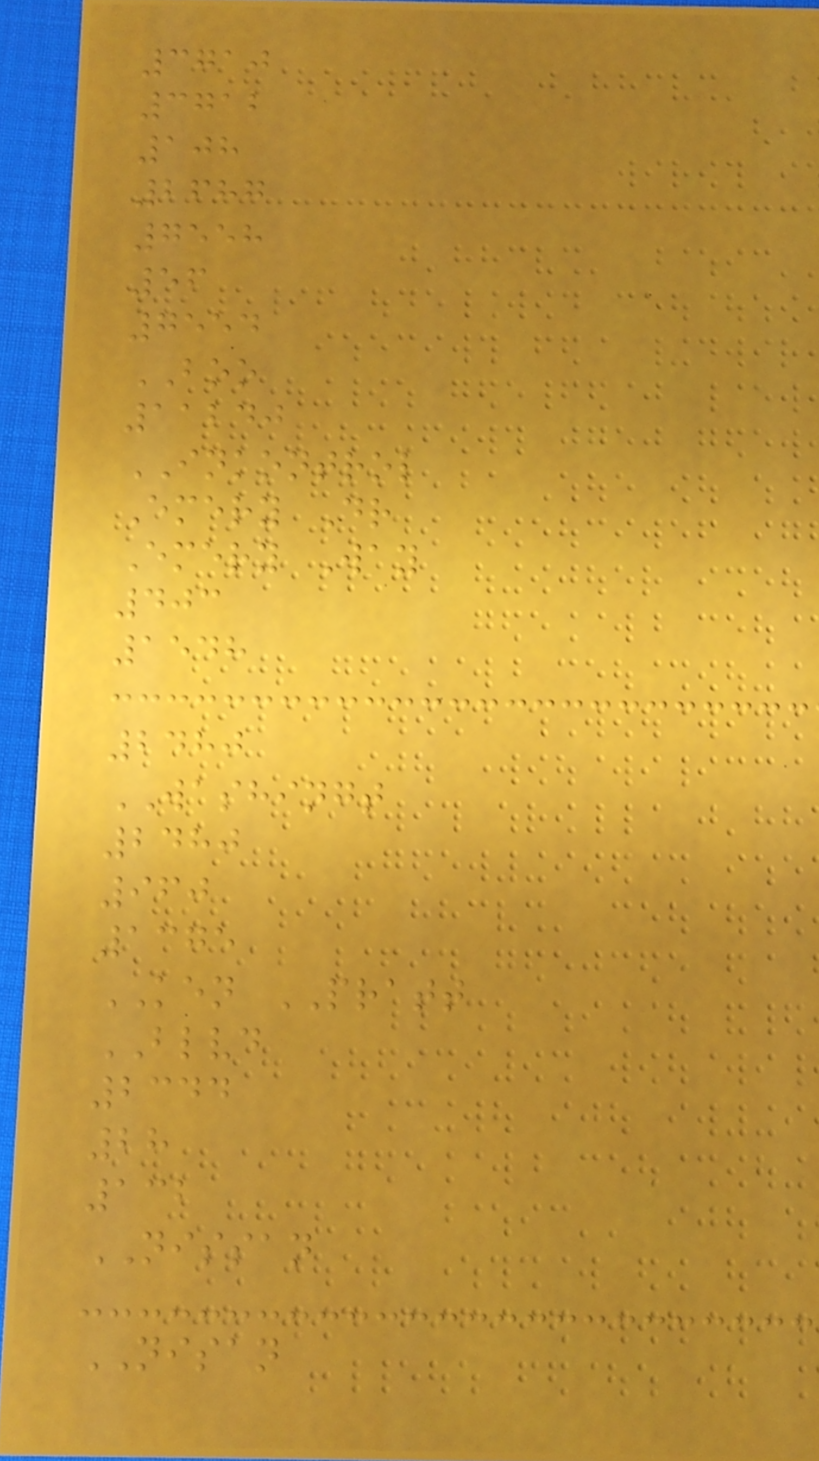3710
3712
108
2687
7558
56
7554
BOO
11240
INKONTROL
Emery Dr
Emery Way
403
1548
2480
WASHINGT
2480
960
1375
KEN PRATT
BLVD
2344
28
132
NISSAN
NISAN
